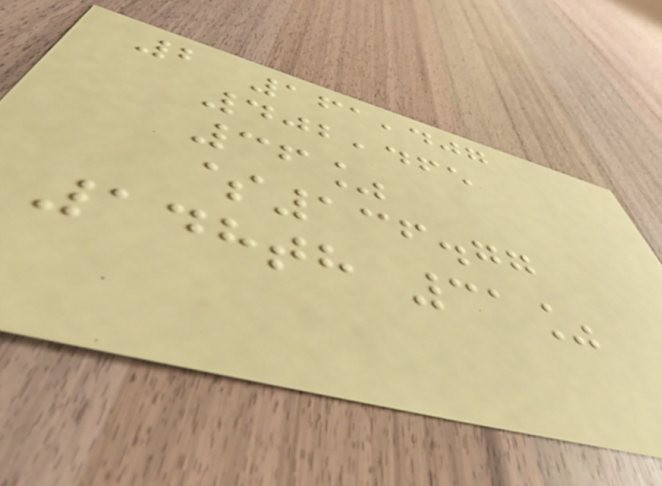2 161,407
402,465
36%
$136.77
148th 31%
